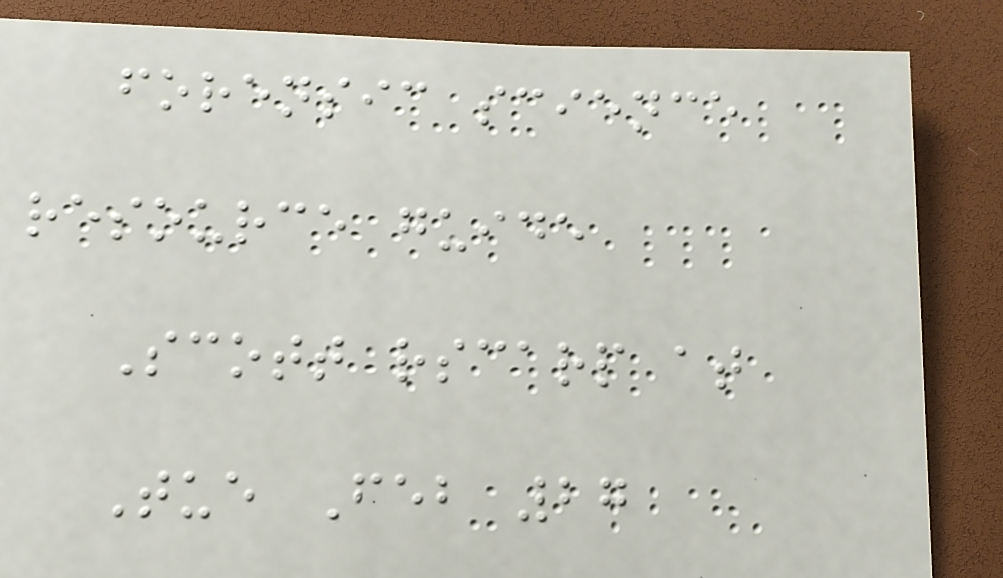forensic science
resource guide
Scott rscarp at
Tue Feb 27
